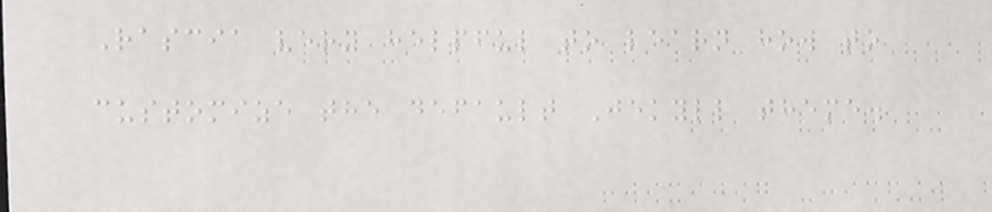Rascia very helpful to learn how to
customize the default Jekyll theme.
